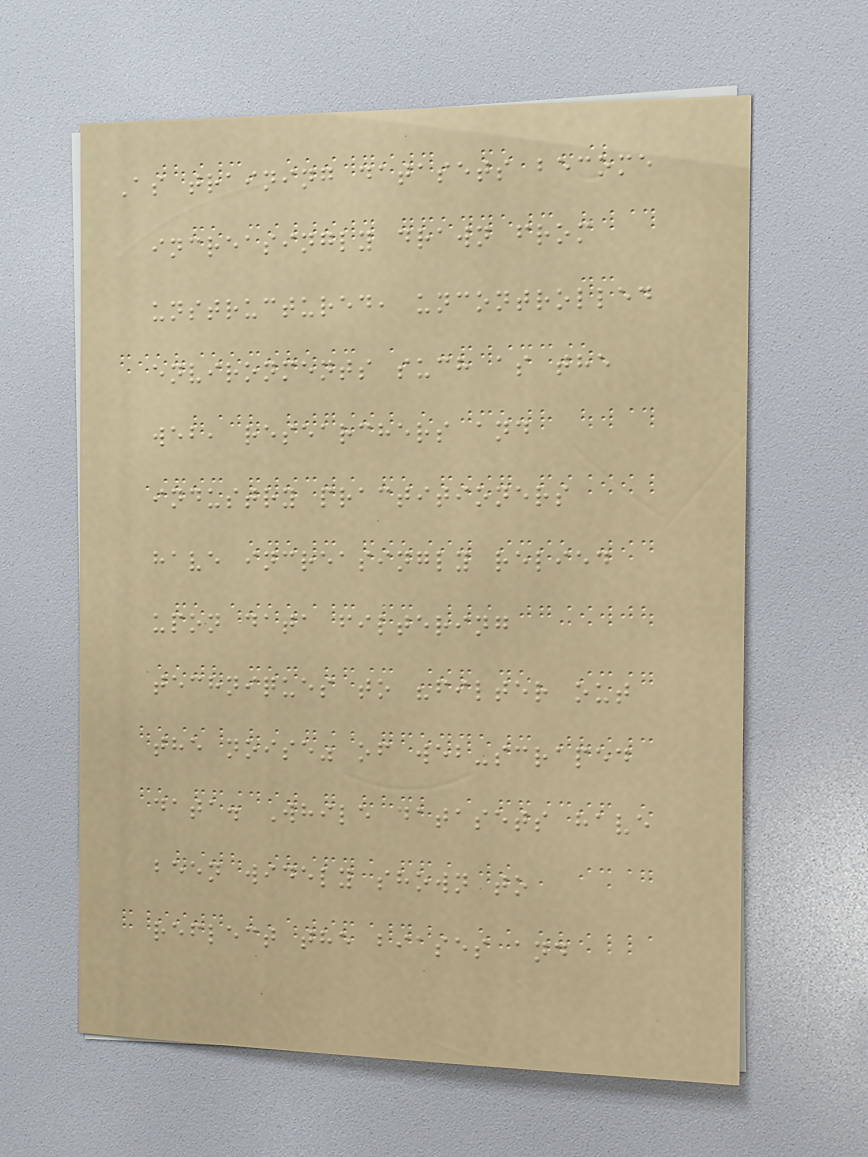As training datasets become
increasingly drawn from
unstructured, uncontrolled
environments such as the
web, researchers and
industry practitioners
have increasingly relied
upon data filtering
techniques to "filter out
the noise" of web-scraped
data. While datasets have
been widely shown to
reflect the biases and
